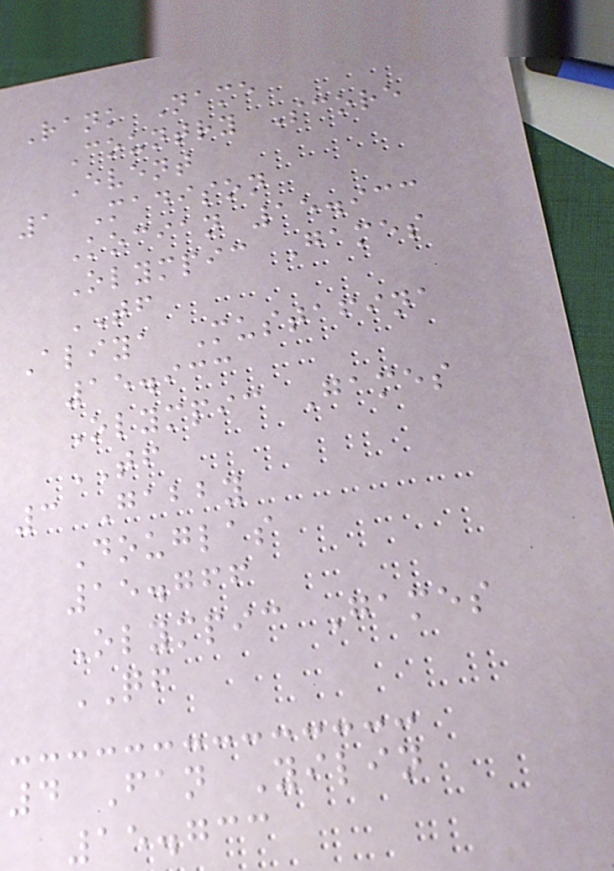Rank Name
Country Score
Event
1 Madison
Kocian 15.933
Olympic Games
TF
Aliya Mustafina
15.933
Olympic Games
TF
3 Gabby
Douglas
15.766
Olympic Games
QF
4 Fan Yilin
15.733
